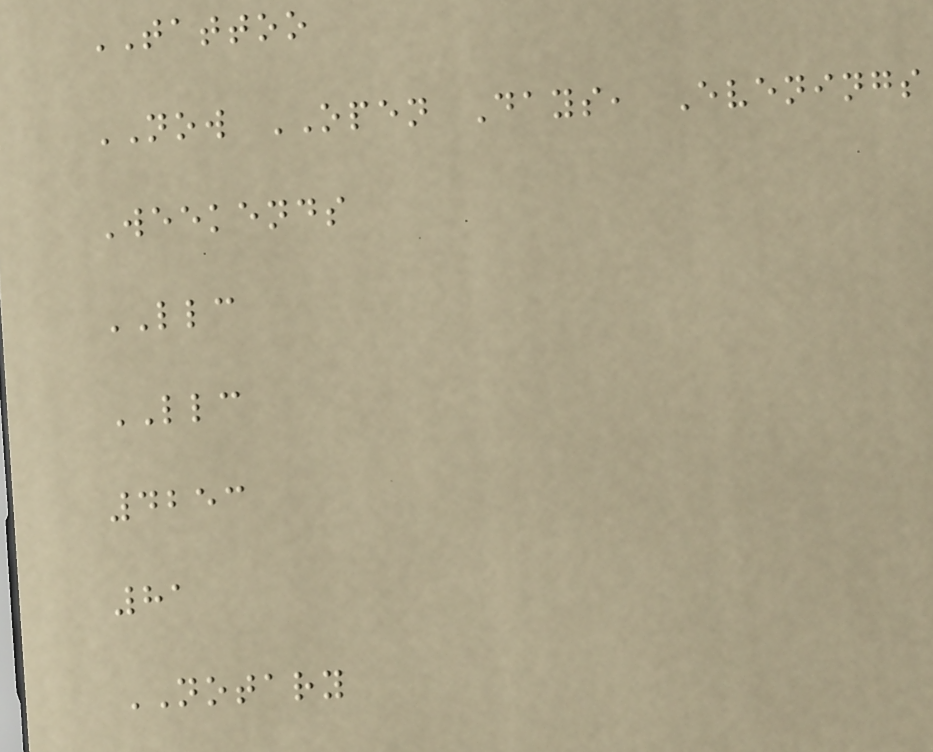TATTOO
NOW OPEN Days, Evenings
Weekends
LLC
LLC
4253
81
NOTARY
